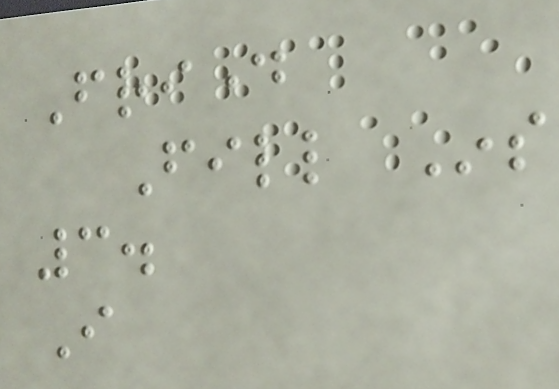Friday
Fill Ins
3.
I
